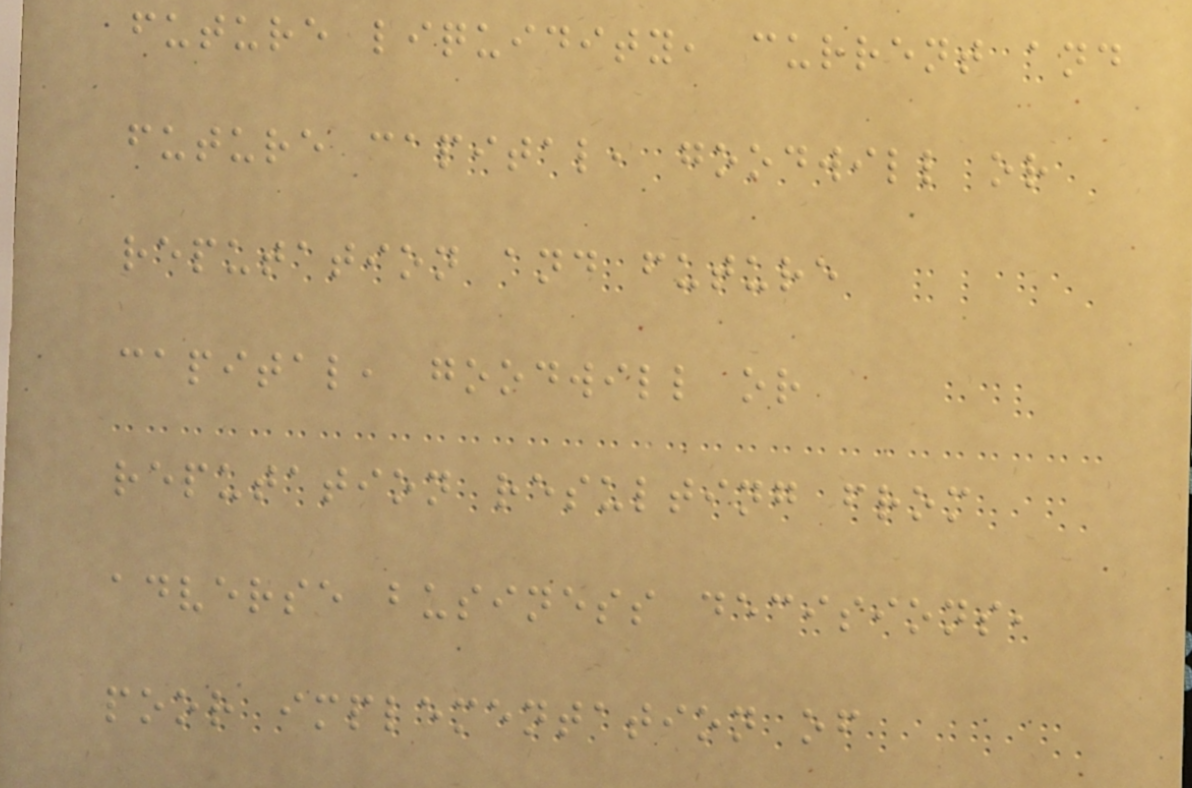future liquidity, current and
future capital, goodwill or
reputation and future
capital, goodwill or
reputation resulting from
adverse business decisions,
poor implementation of
